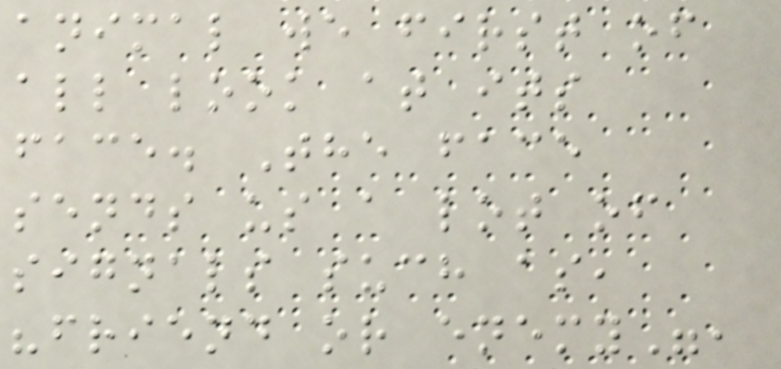animal we first of
all look at its
face. The face
sends us a lot of
signals such as,
"friend or enemy",
